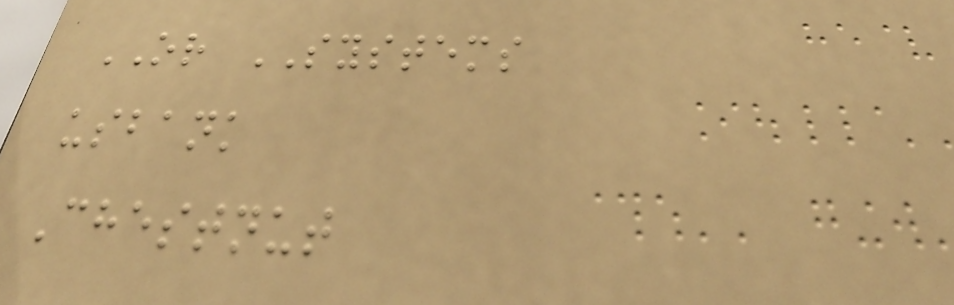OR SYSTEMS
usbank
Chestnut
